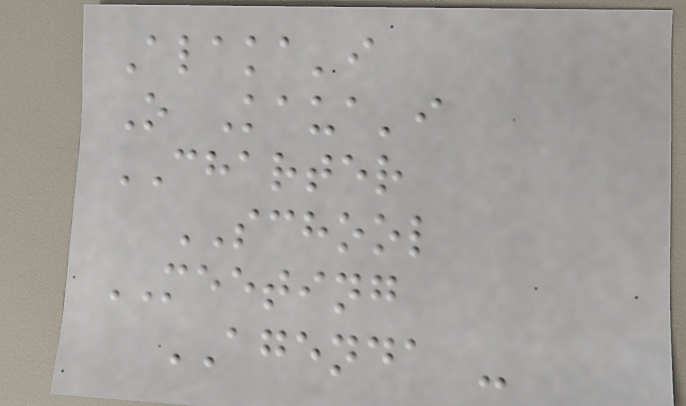Alaka'i
O Kaua'i
CHARTER
SCHOOL
MEETING
AGENDA -
